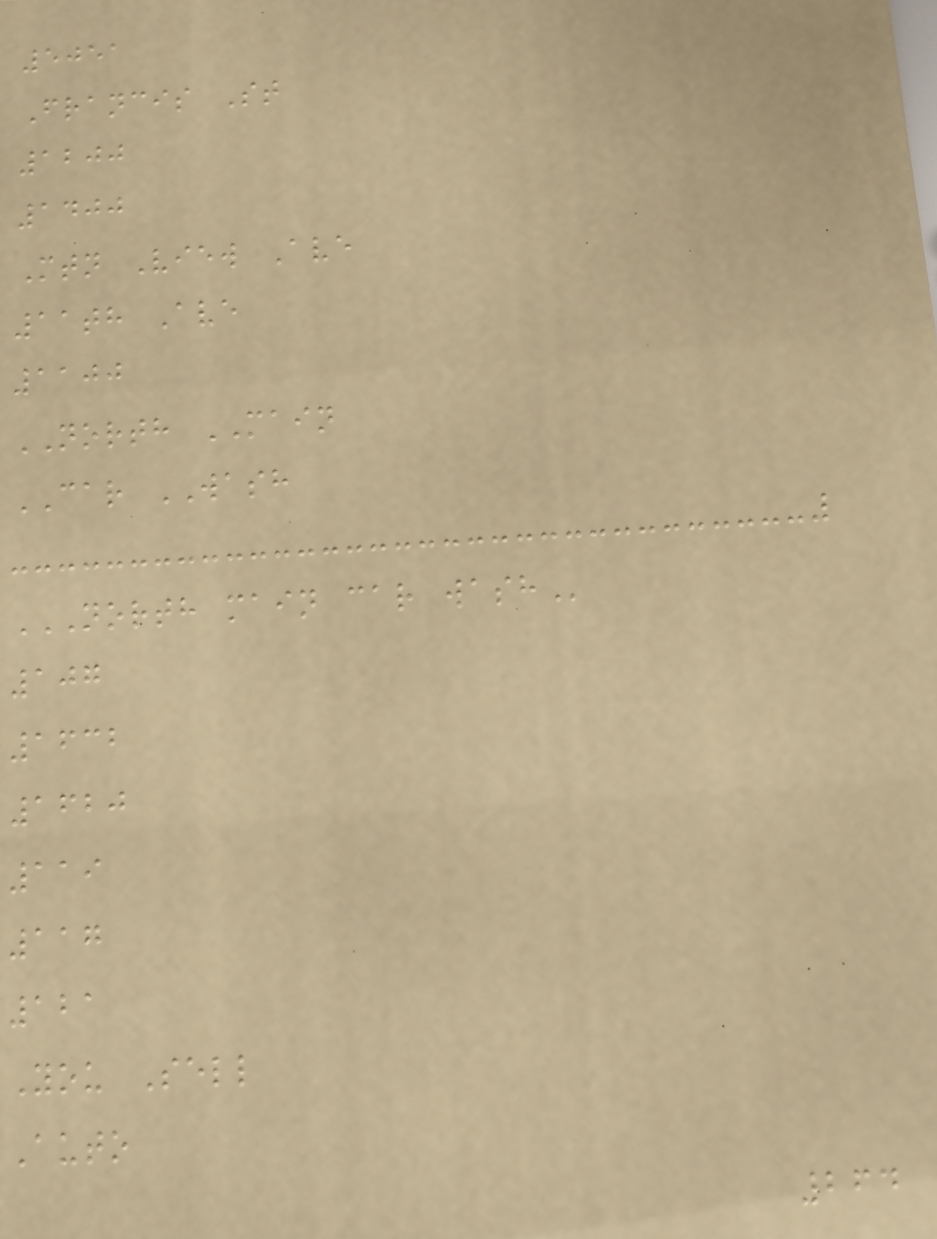5051
Francis St
1200
1400
Mtn View Ave
11th Ave
1100
NORTH MAIN
CAR WASH
NORTH MAIN CAR WASH
107
1632
1620
119
117
121
You Sell
Auto
264
